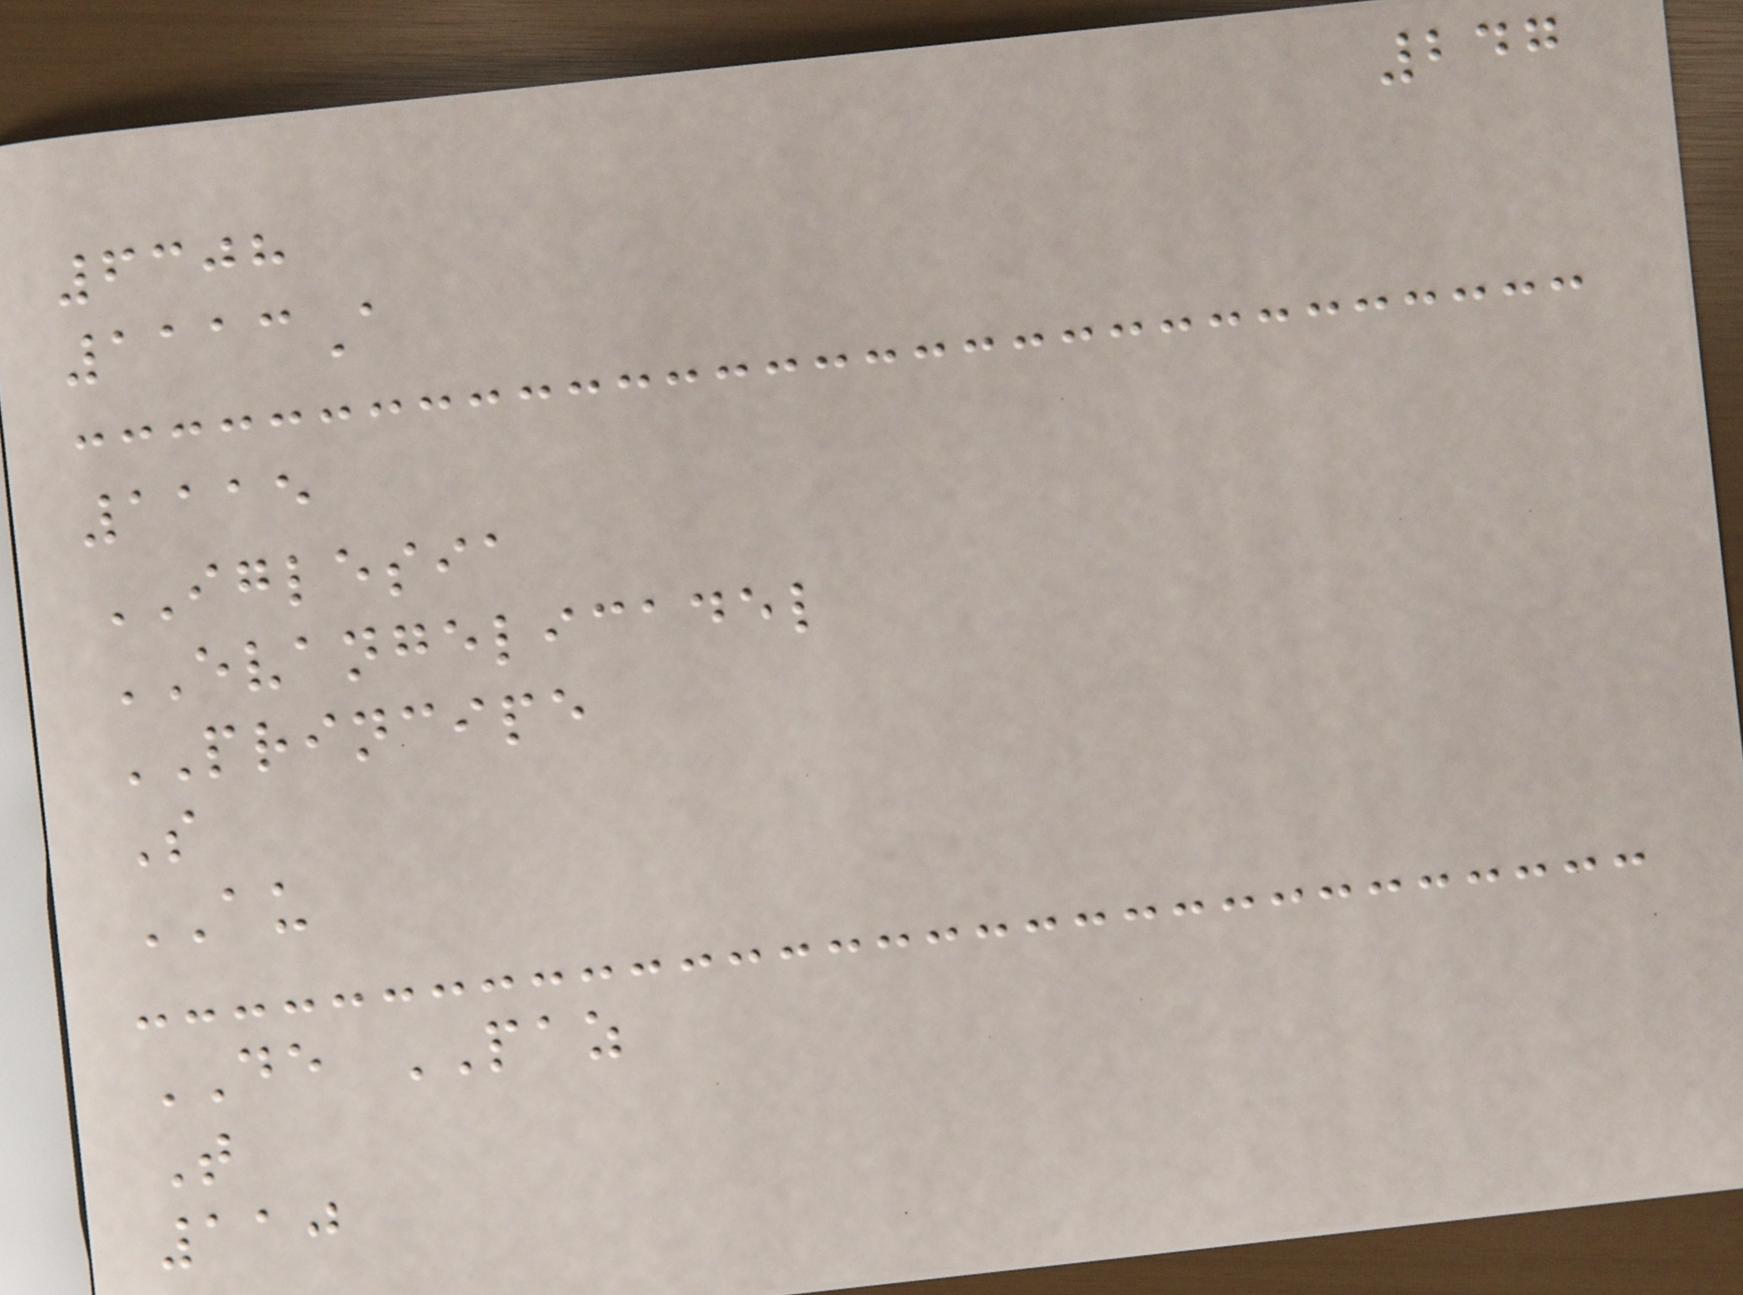247
6308
1113A
1115
IGLESIA
EVANGELICADEL
PRINCIPE
S
AU
DE PAZ
T
110
